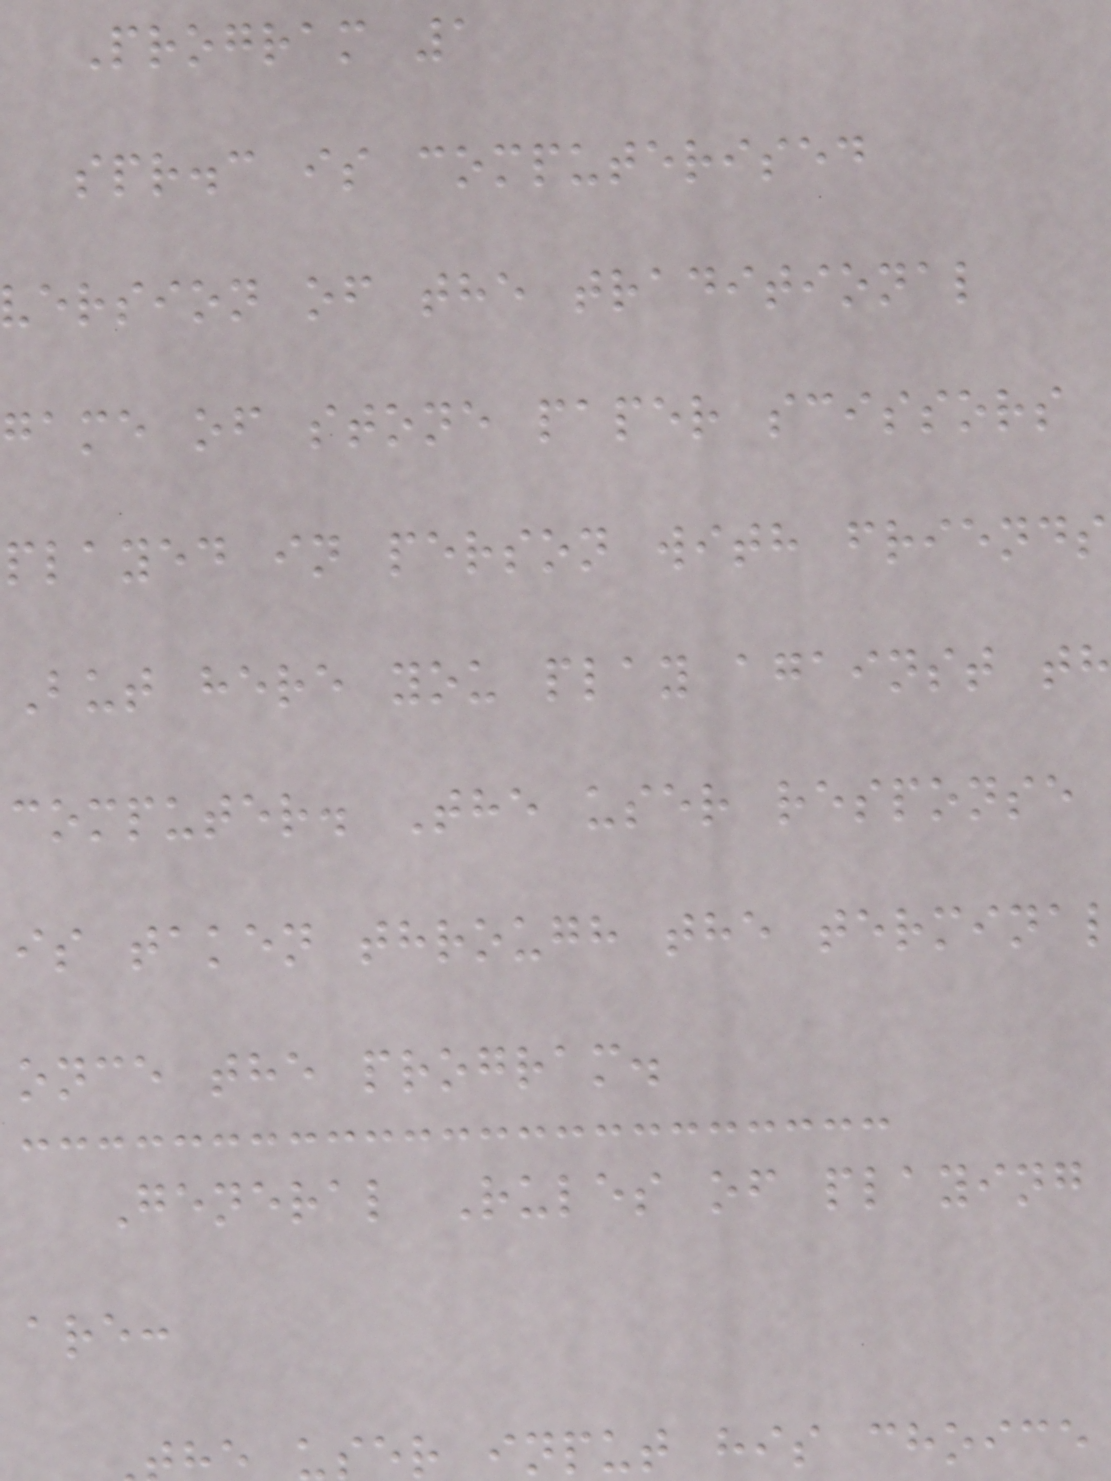Program 1
spr.c is computerised
ersion of the traditional
game of stone paper scissors
played in person with friends
But here you play against th
computer. The user response
is taken through the termina
once the program.
General Rules of playing
are:
ser input his choice
